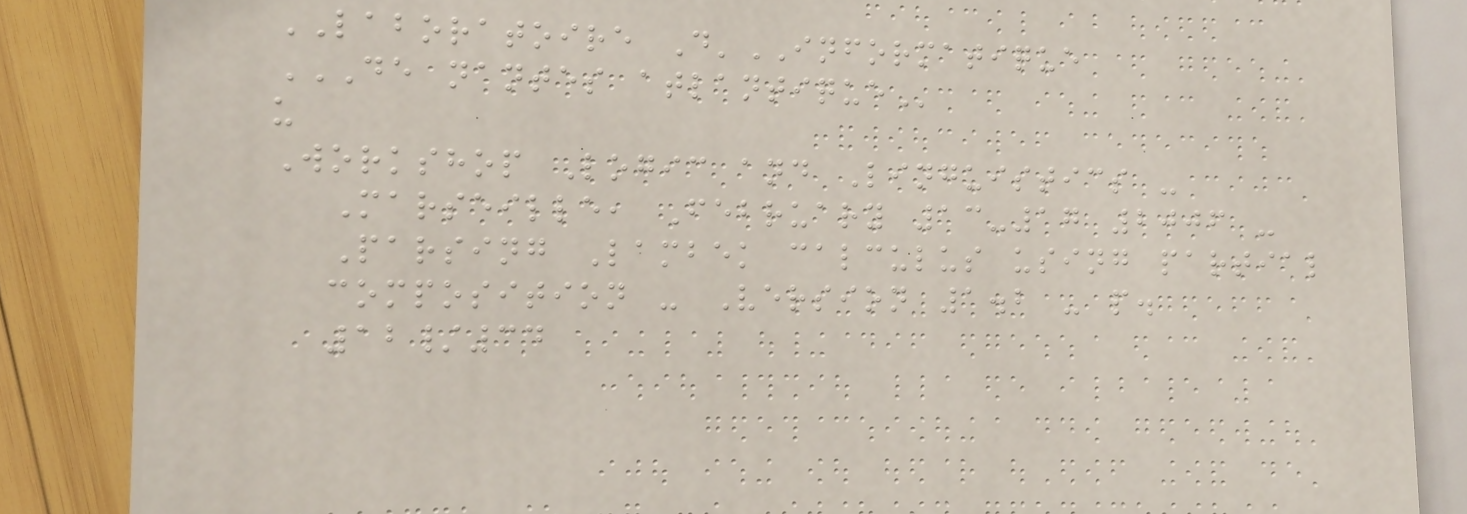LABORATOIRE D'INFORMATIQUE
DE NANTES ATLANTIQUE
u
Workshop Logic and Linguistics -
Marseille, February 13-17 2006 -
Parsing Lambek calculus using partial
composition - Version 1.2 - p.
12/34
